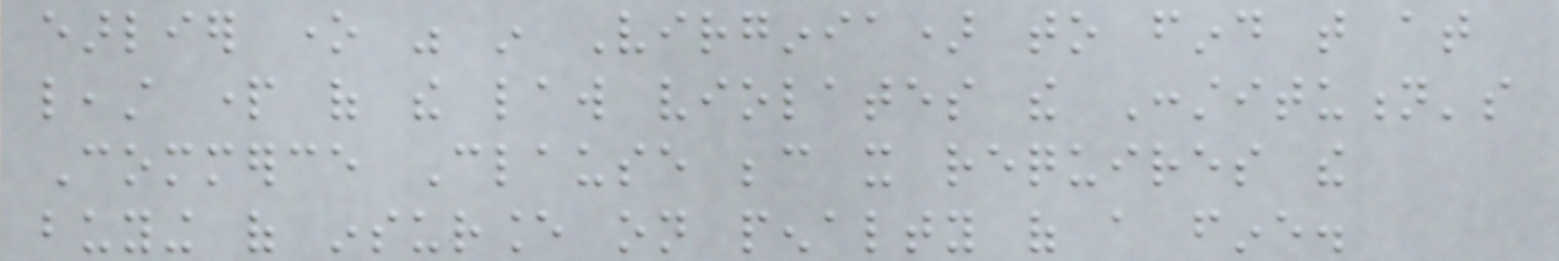earlier one was in Virginia) to find that at
least part of the law violates the Constitution's
Commerce Clause because it requires the
buying of insurance on penalty of a fine.
